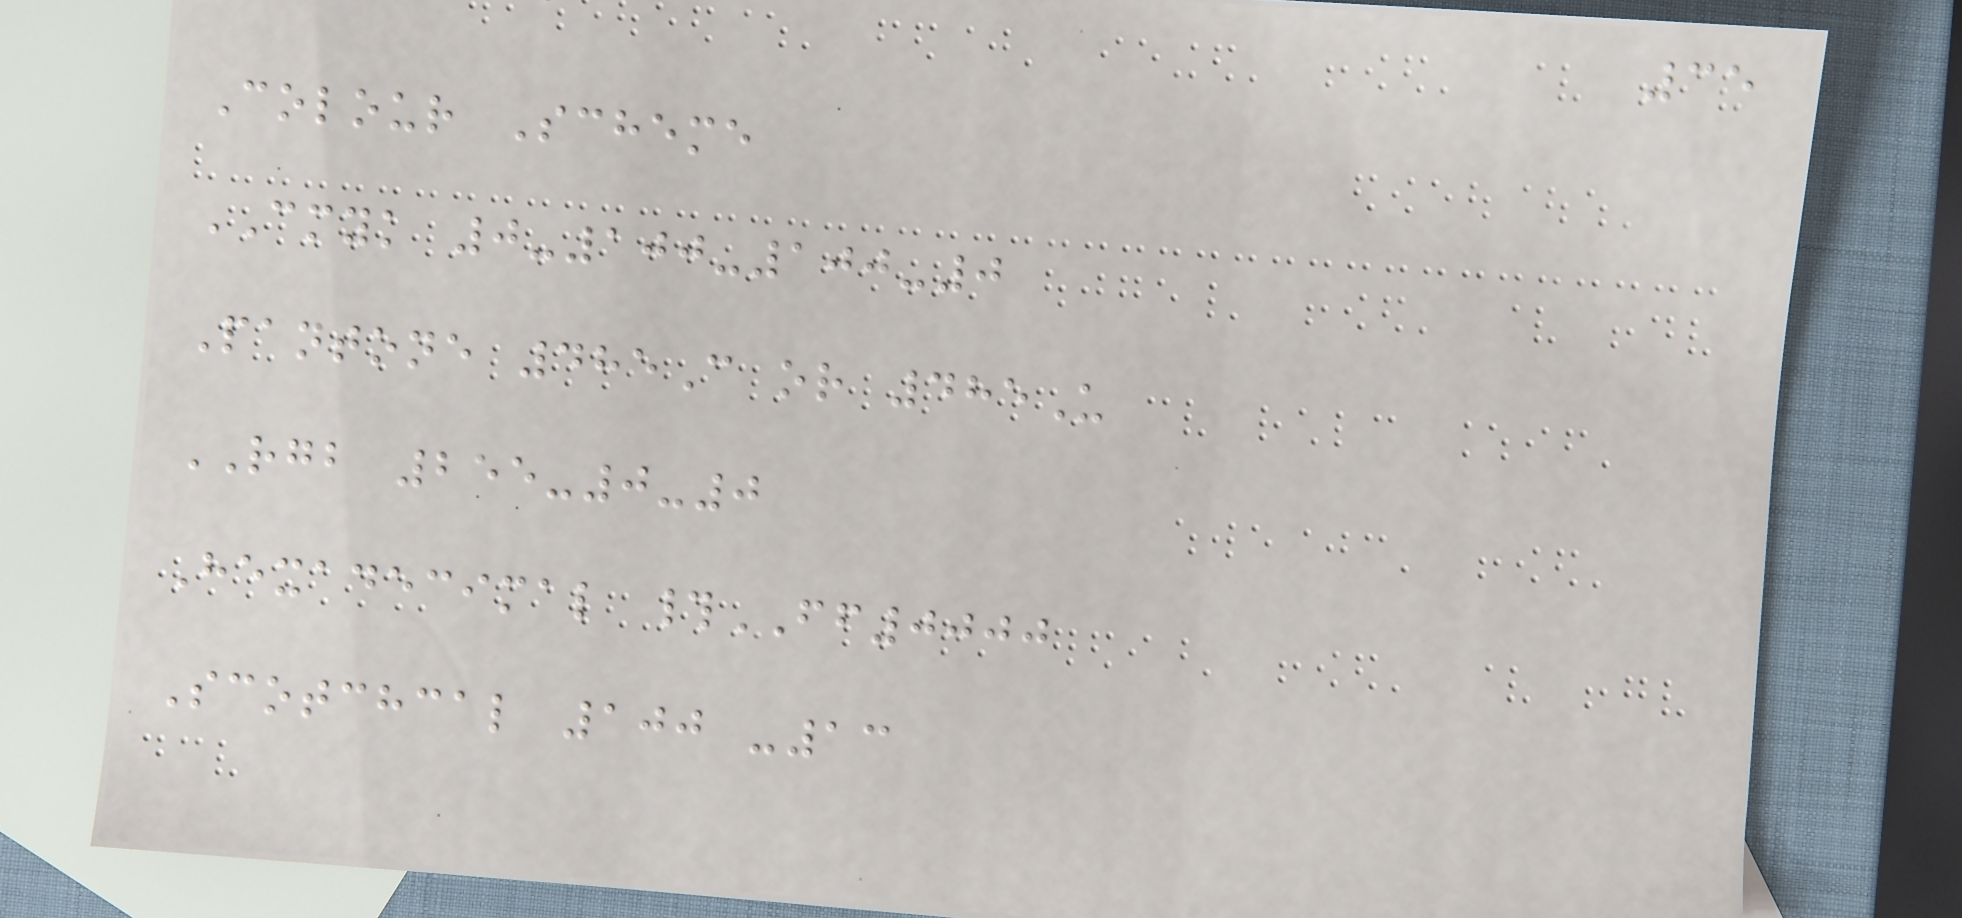35
Colour Scheme
CMYK 0-100-100-0
Pantone 485C or 485U
RGB 255-0-0
Hexadecimal #FF0000
Scotchcal 100 -13
